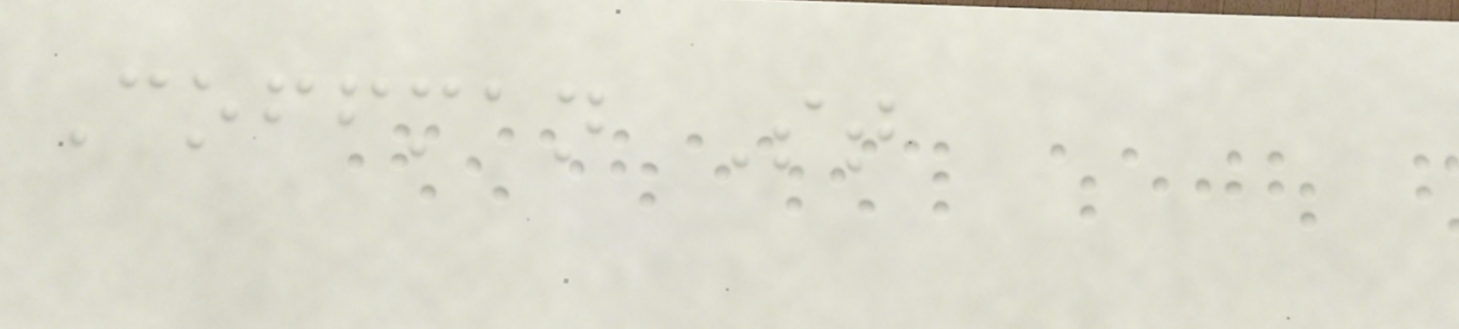Coffman St
